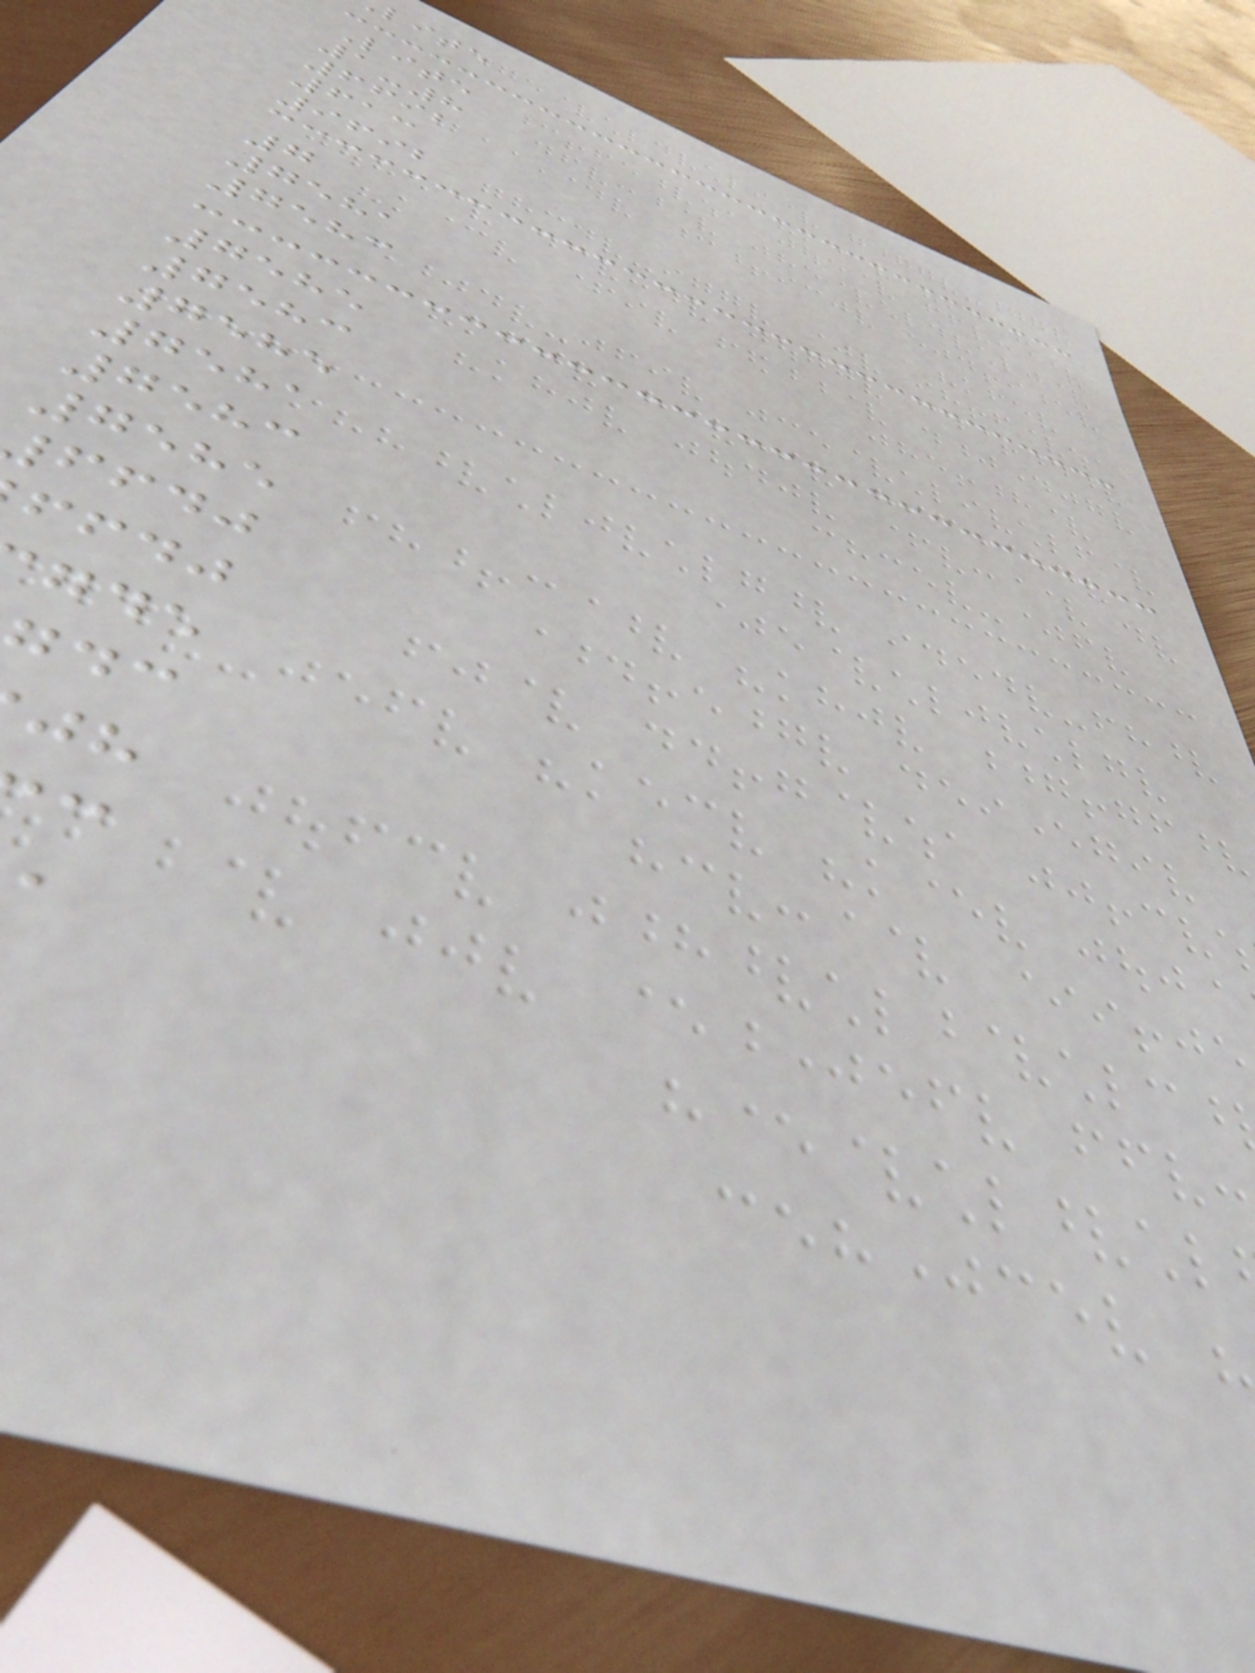lite
Lite
1-8
6692
613
9692
7
7581
7583
7585
7583
7585
7581
7583
7585
ffdj
ffdj
